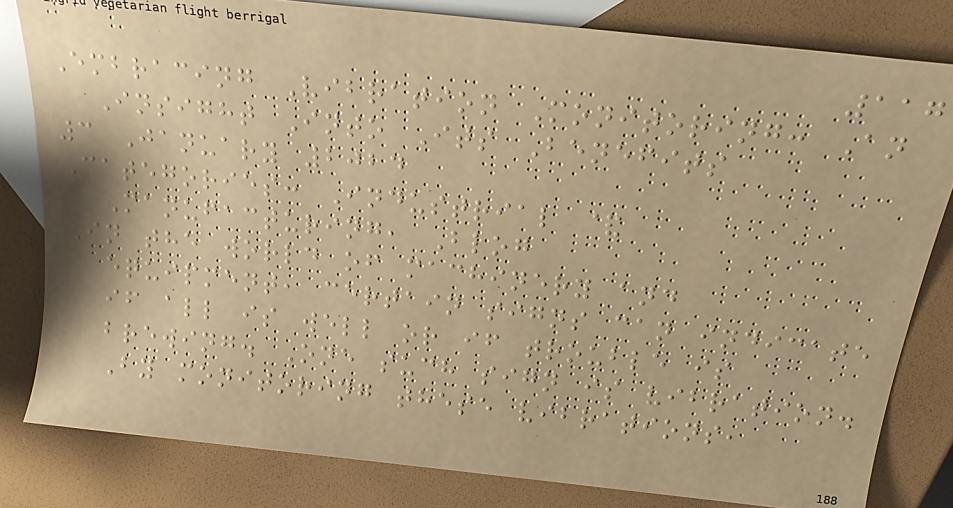117
Embracing Vibration Monitoring: An
Insight Into Its Benefits
3 January 2024
Categories: Industrial &
Manufacturing, Blog
In the world of machinery and
equipment, certain signs can indicate
if all is well or if trouble is
brewing. One such sign is vibration.
By monitoring these vibrations,
